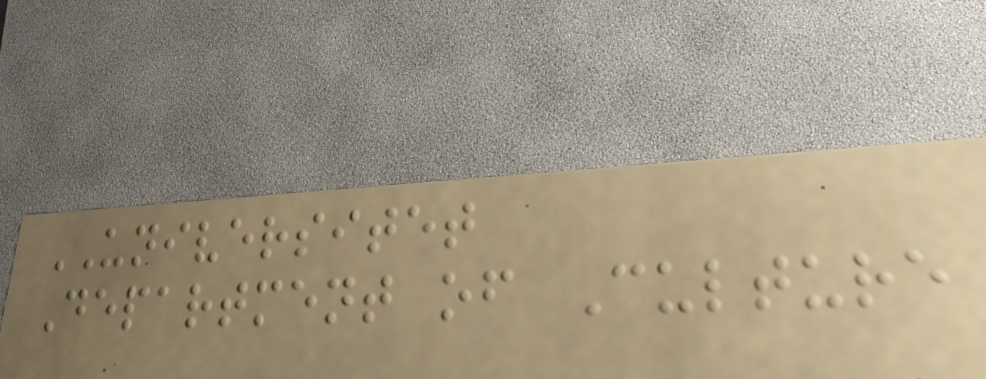UNIVERSITET
Department of Culture
